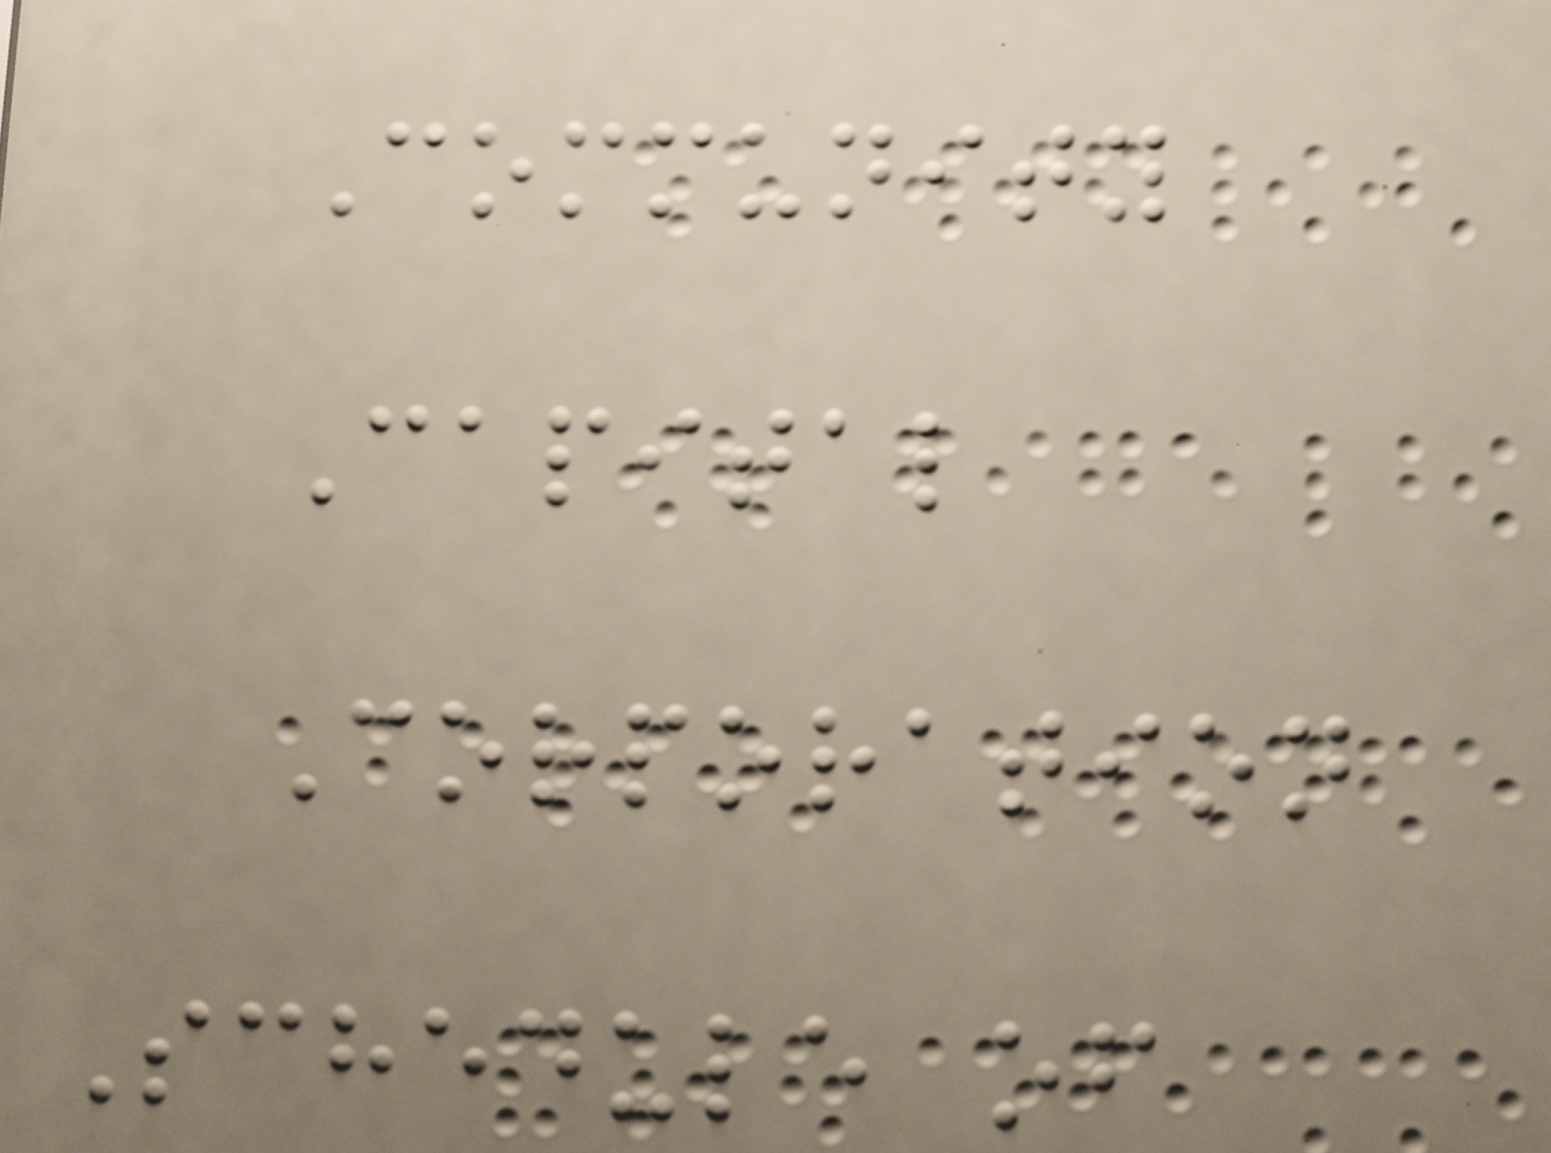Community
Capital
Corporation
Schedule of
